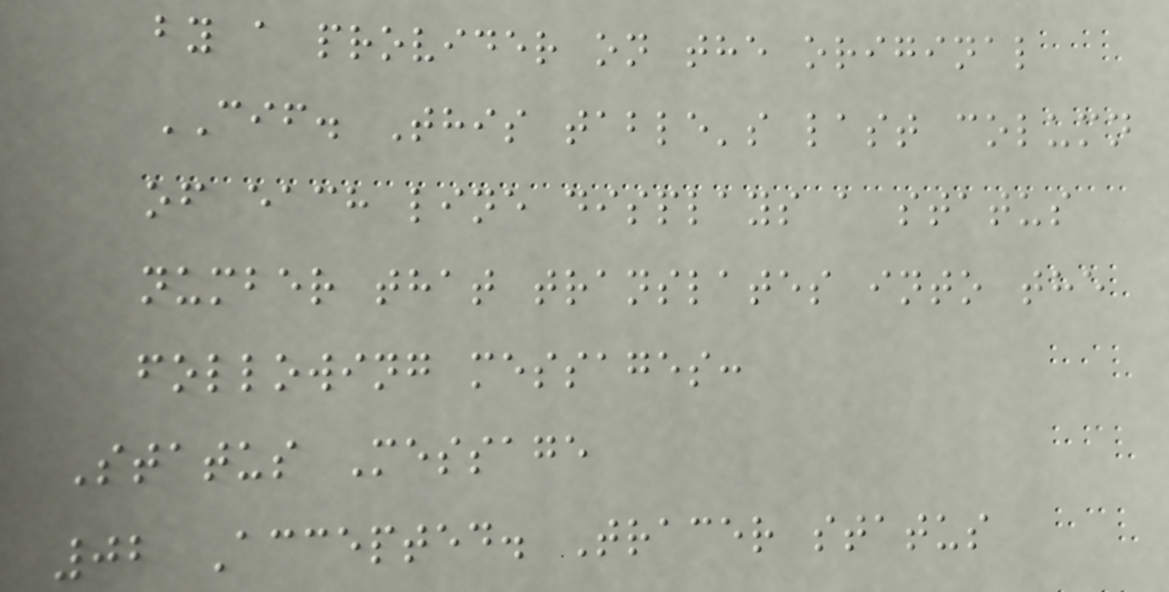by a provider on the original
CIF. This table's last column
of each line displays a status
number that translates into the
following messages:
Status Message
02 Accepted. Tracer status
